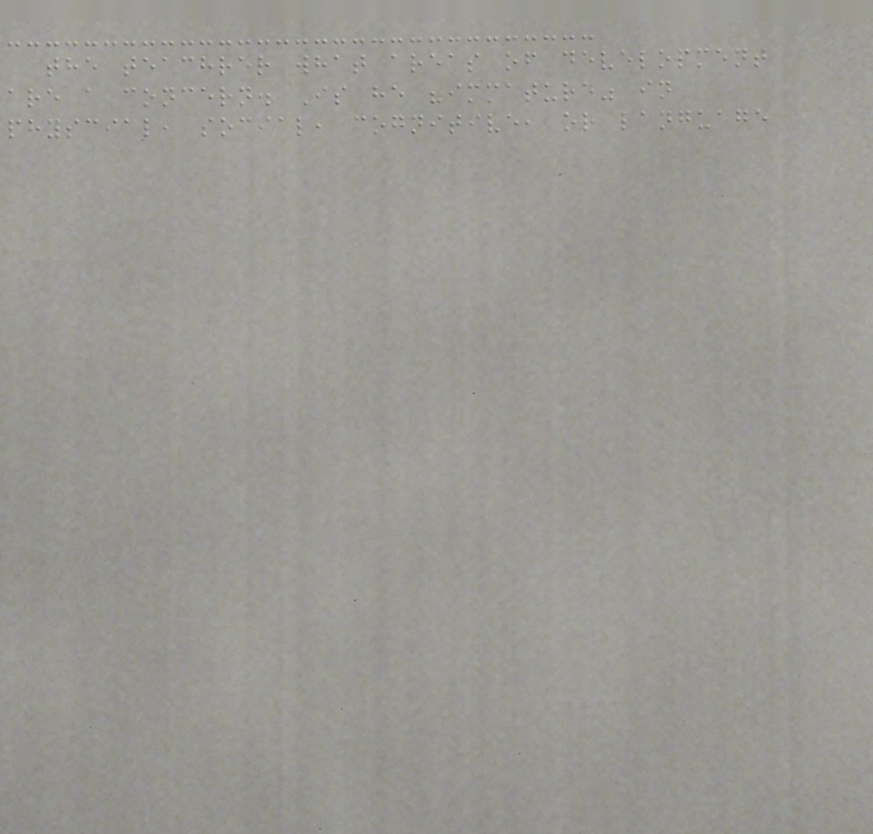the teachrer what areas of development
are a concern. Is he "immature" in
physcial, social, cognitive, or language
